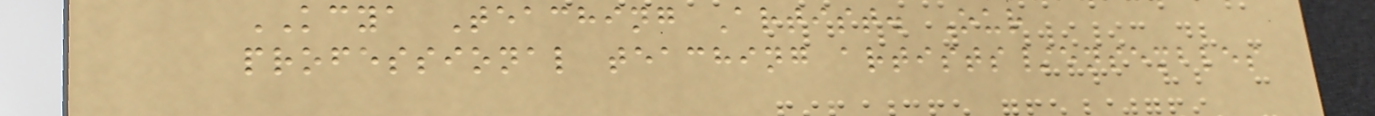KCYA Teaching Artist. Our
professional teaching artists/ensembles
